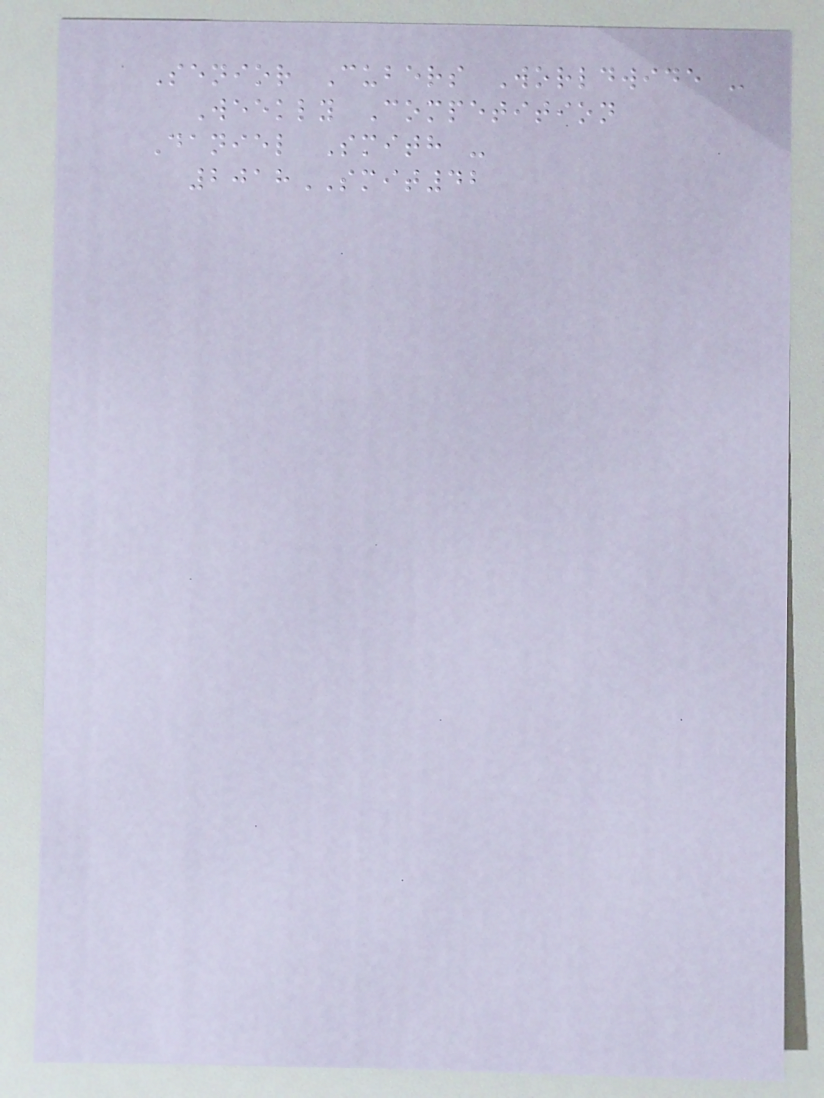Senior Cubers Worldwide -
Weekly Competition
Daniel Smith -
2018SMIT42
